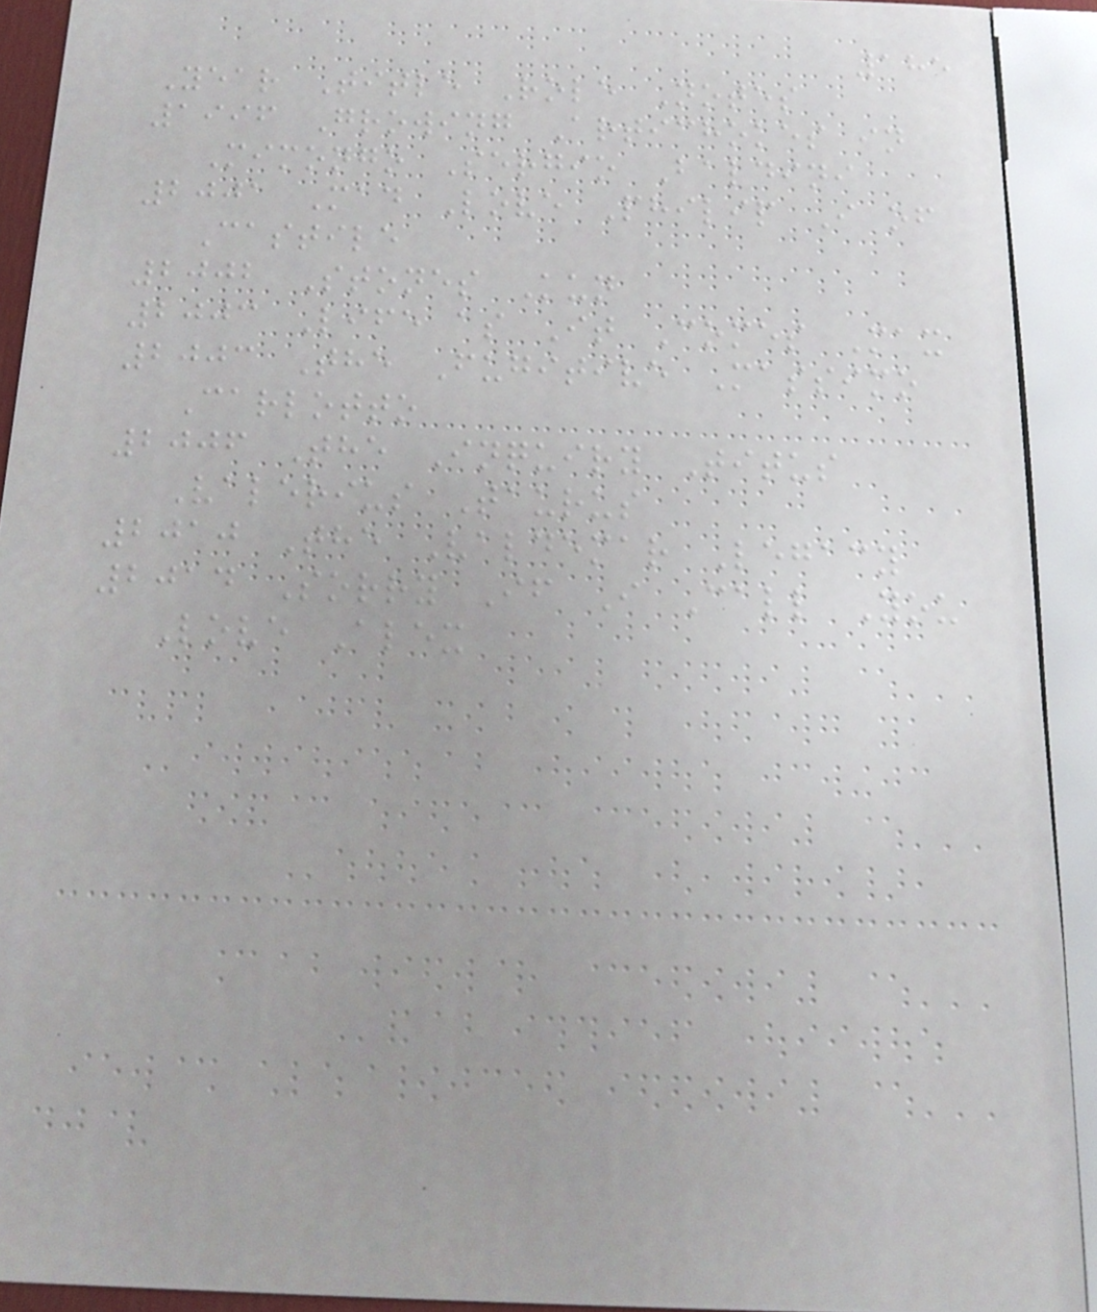185
Year Title Role Notes
1996 Growing Artichokes in
Mimongo Sergio Baldini
2001 Mad Love Philip I of
Castile
2002 Stones Kun
2003 Life as It Comes Max
2003 The Fugitive Massimo
Carlotto
2006 The Inquiry Titus
Valerius Taurus
2010 The Valdemar Legacy
2014 Sorry If I Call You
Love Alex
